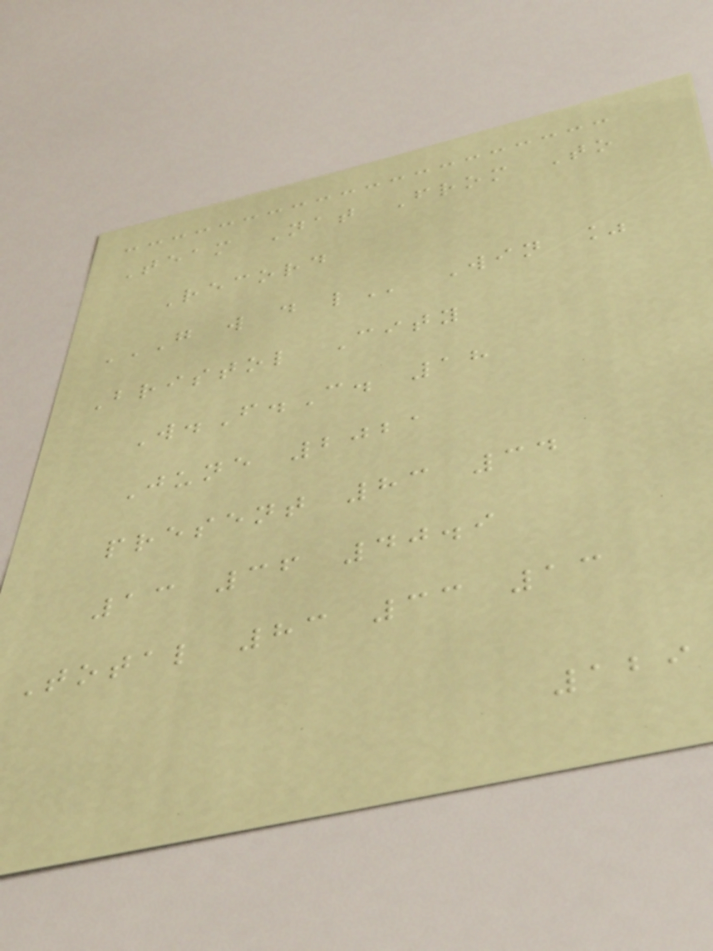Team Nat From To
Record
G W D L Win %
Bristol City
W.F.C. 18
June 2021
present 83 34
13 36 40.9
Total 83 33 13
129
